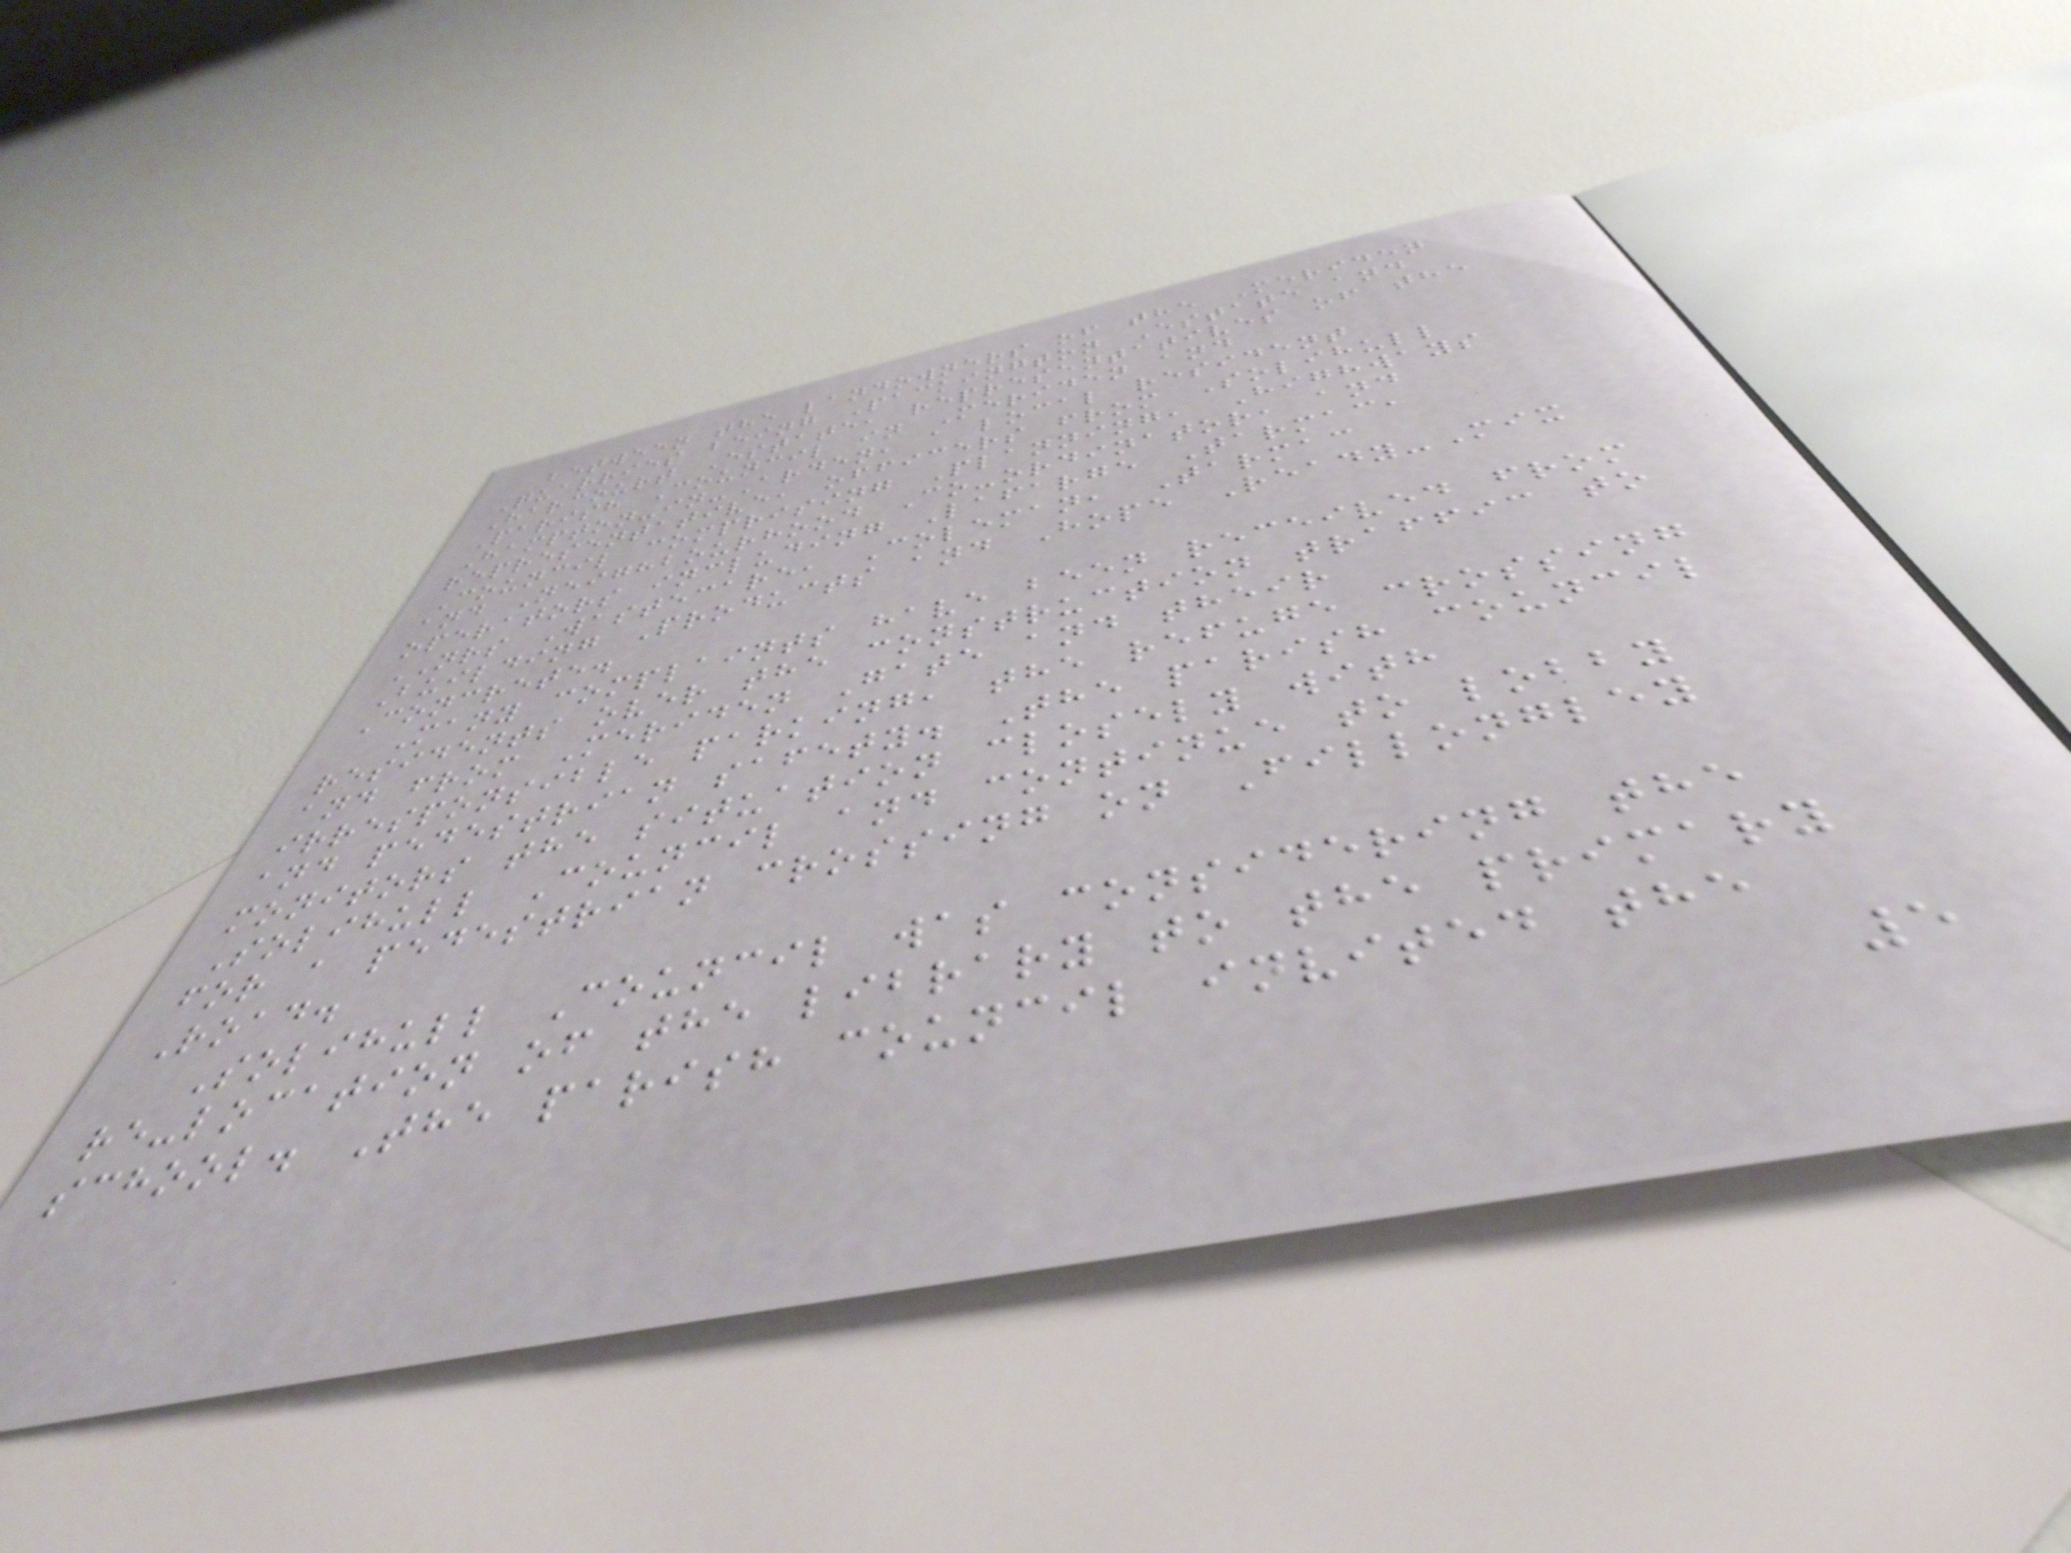between the landowners of the Meriden
Quarries being Packington Estate and
Harcourt Estate, representatives of the
Parish Council in Meriden and
Hampton-in-Arden, a local resident
representative, officers from Solihull
Council comprising Planning, Highways
and Neighbourhood Co-ordinator, and
operators including Lafarge Tarmac,
NRS Wastecare, Coleman, Tarmac
Building Products and Hope Ready-Mix
Concrete.
Many complaints have been received from
residents over the construction traffic to
and from Meriden Gate and their
irresponsible parking, the refuge crossing
and pedestrian safety. The parish council
monitors the situation closely with
Solihull Council and continue to lobby
for a pedestrian crossing on Fillongley
Road.
Solihull Council was considering the
re-location of the library to the primary
school. The parish council invited the
5
